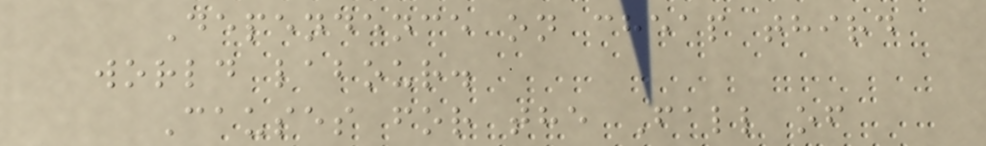Dependence on cheap third
world labour.
Causes for the Fall of
